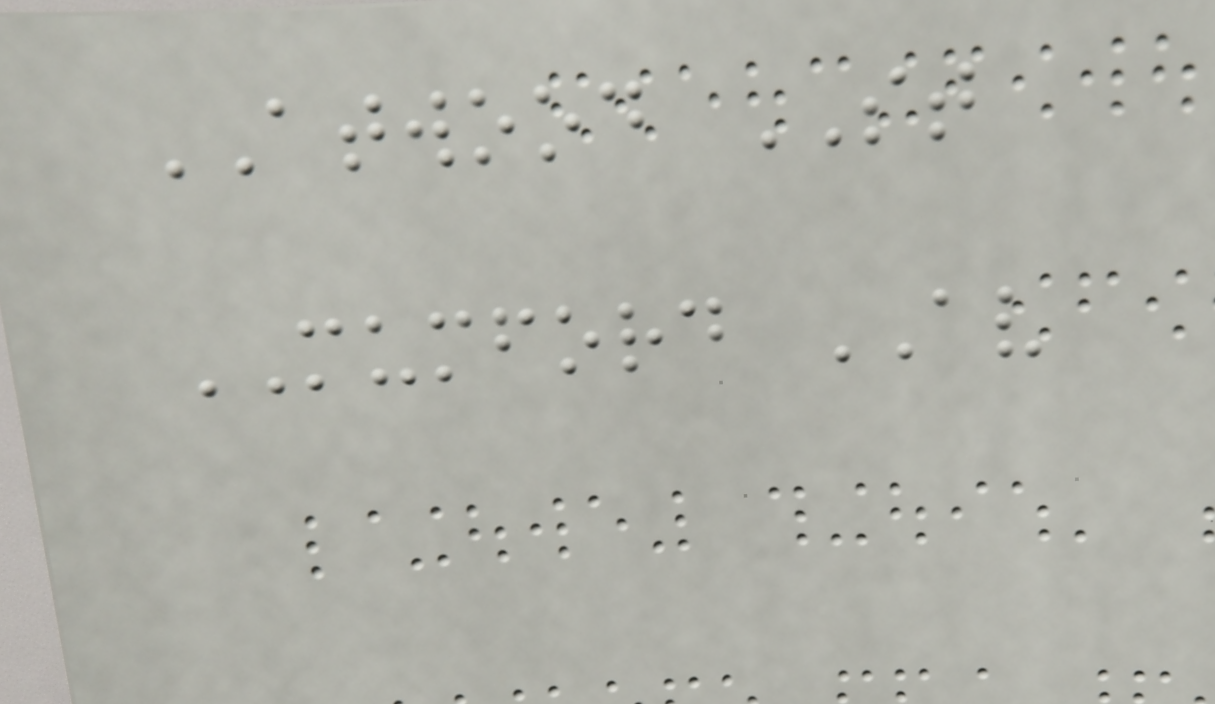ATWOOD ST
MUMFORD AV
